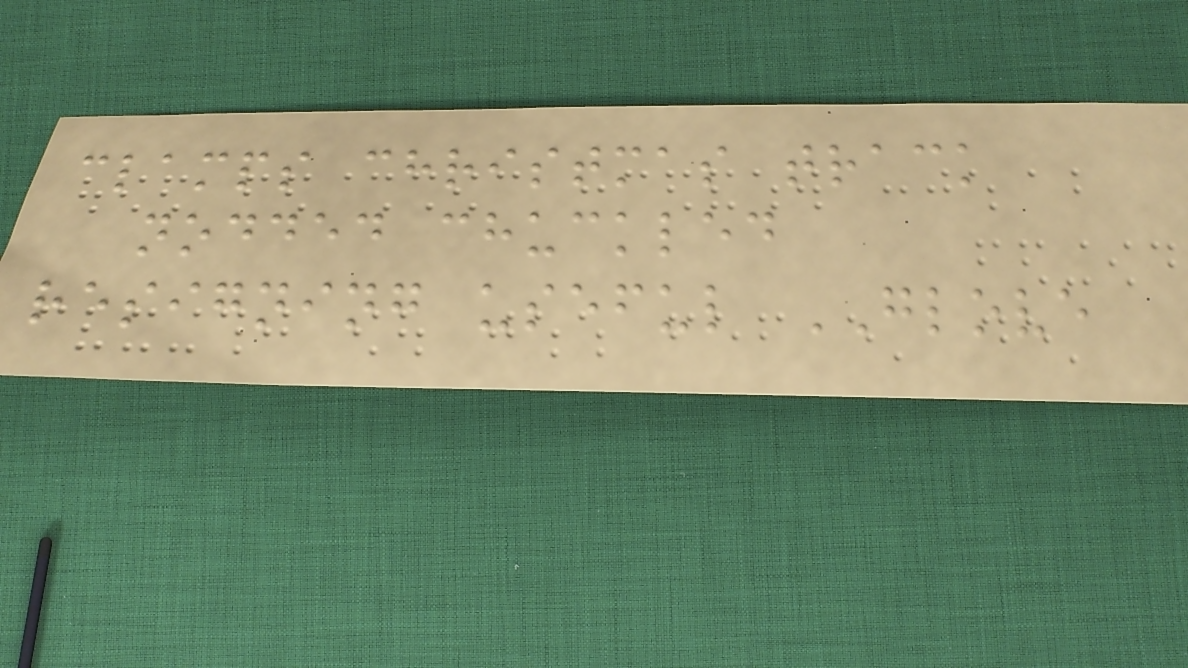clamps christmas track
nodded chuckled
resigning useful GLOVE
